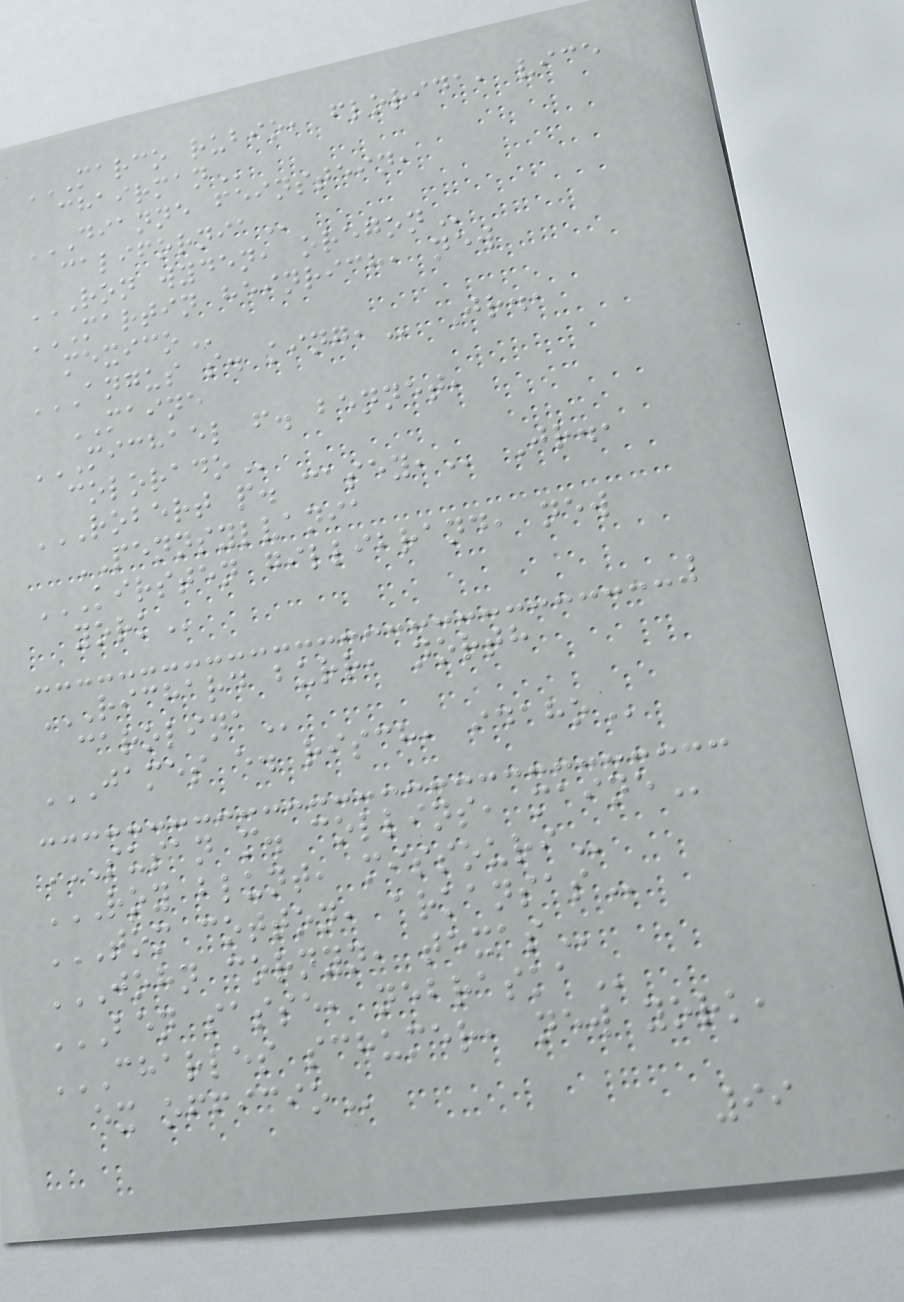MARCO RUBIO, FLORIDA, VICE
CHAIRMAN
DIANNE FEINSTEIN,
CALIFORNIA
RON WYDEN, OREGON
MARTIN HEINRICH, NEW
MEXICO
ANGUS S. KING, Jr.,
MAINE
MICHAEL F. BENNET,
COLORADO
ROBERT P. CASEY, Jr.,
PENNSYLVANIA
KIRSTEN GILLIBRAND, NEW
YORK
RICHARD BURR, NORTH
CAROLINA
JAMES E. RISCH, IDAHO
SUSAN M. COLLINS, MAINE
ROY BLUNT, MISSOURI
TOM COTTON, ARKANSAS
JOHN CORNYN, TEXAS
BEN SASSE, NEBRASKA
CHARLES SCHUMER, NEW YORK,
EX OFFICIO
99
